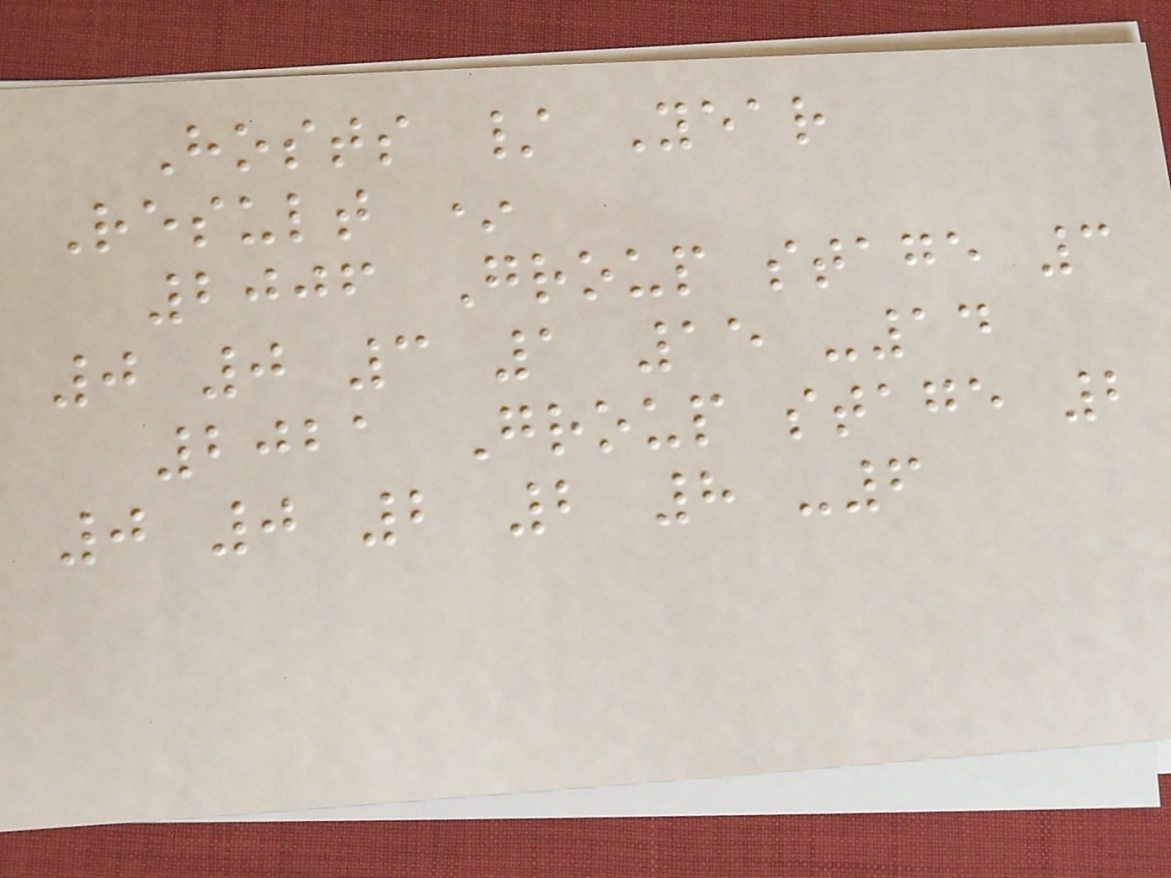Hosts / Year
Result *
2006 Group stage 3
0 0 3 1 15 -14
2021 Group stage 2
0 0 2 2 8 -6
